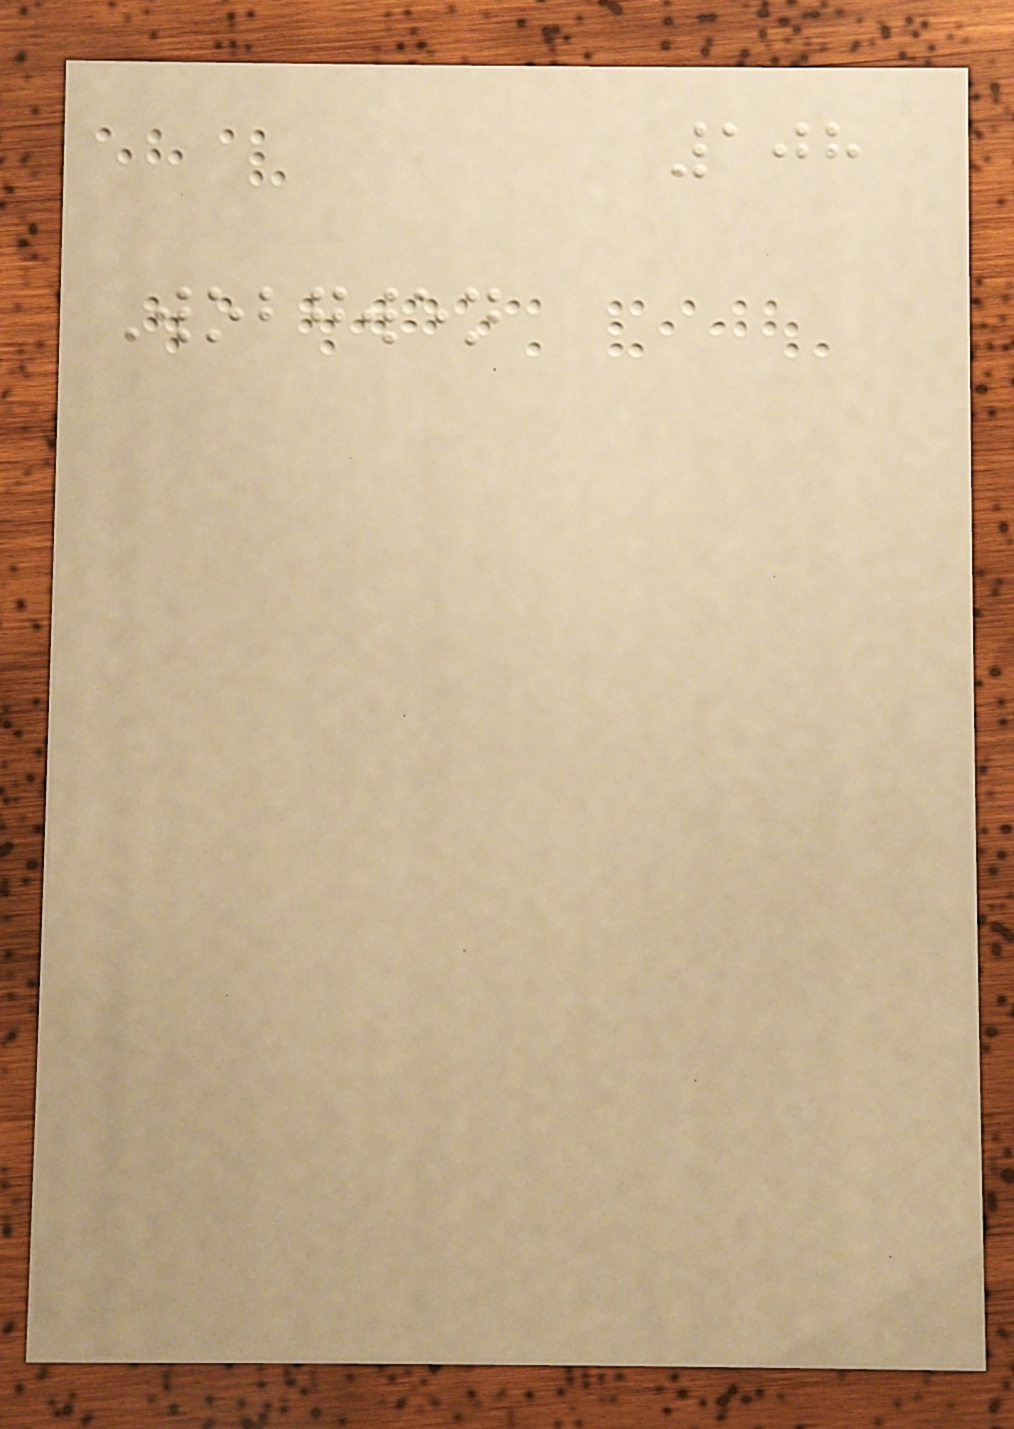108
Wobgwen
